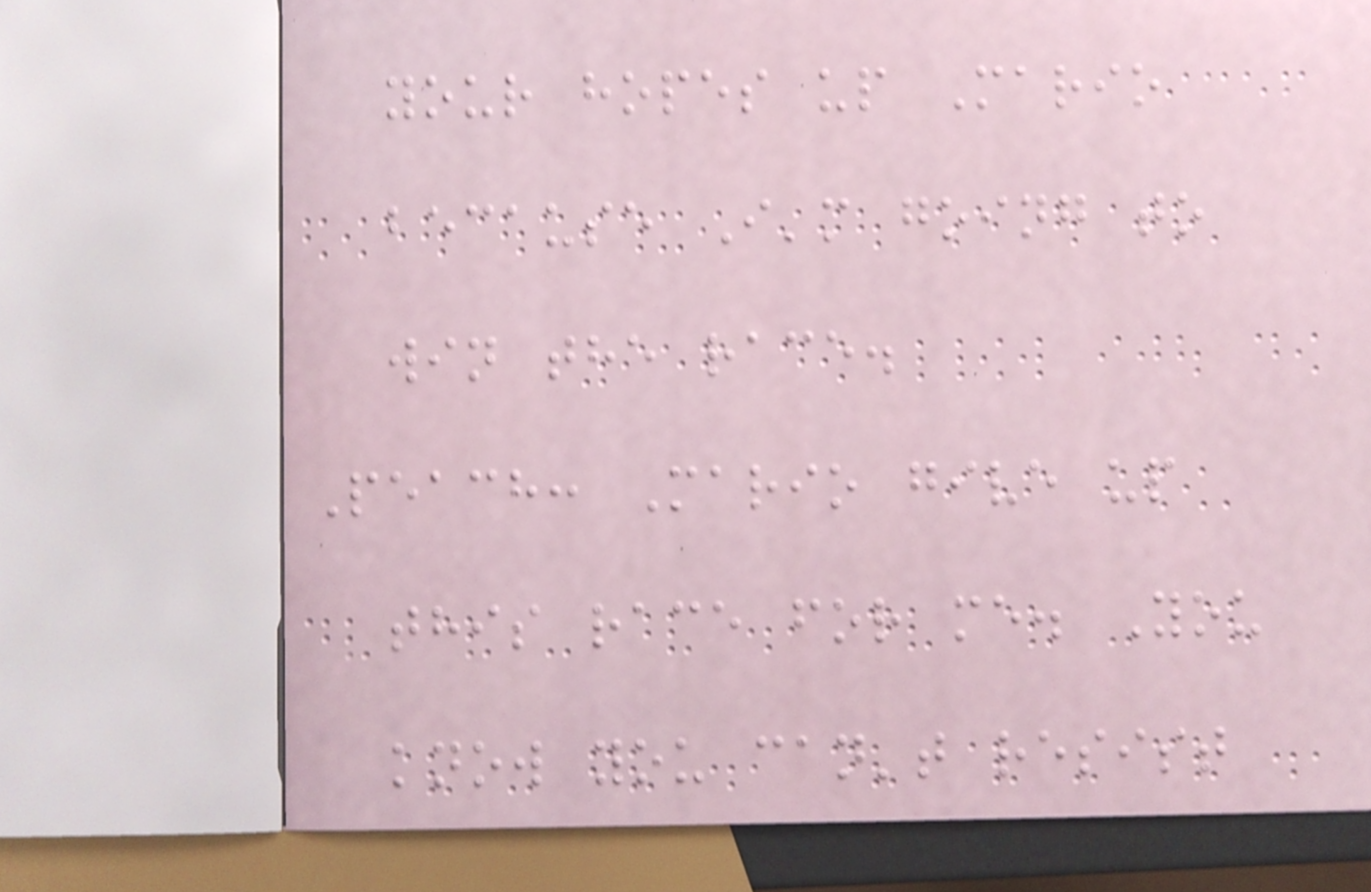your hopes up Mario
because I'm going to
win the race.
Peach: Mario give up
this race for me. You
know you can't resist
